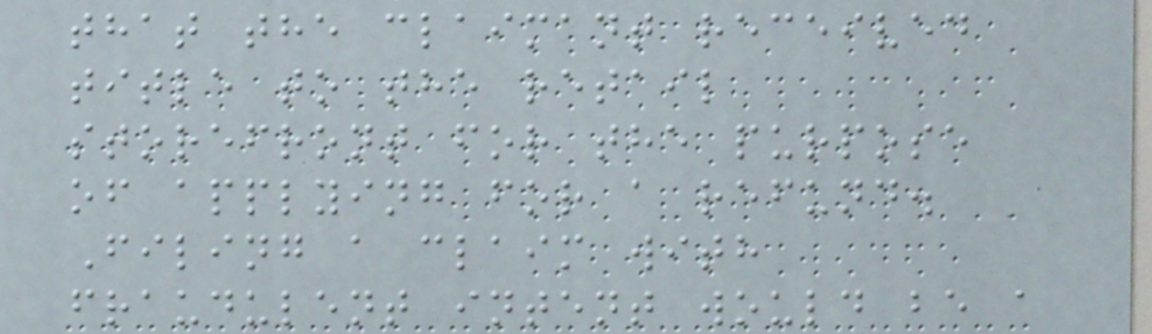that the claimant received
title to the retail
storefront for the purpose
of applying for a refund.
Filing a claim with
fraudulent intent would be a
